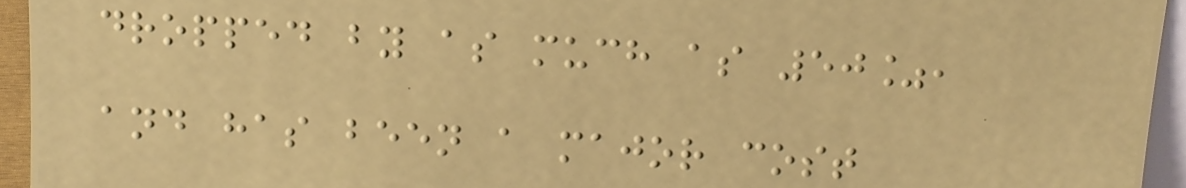dropped by as much as 50%,
and has been a major cost
